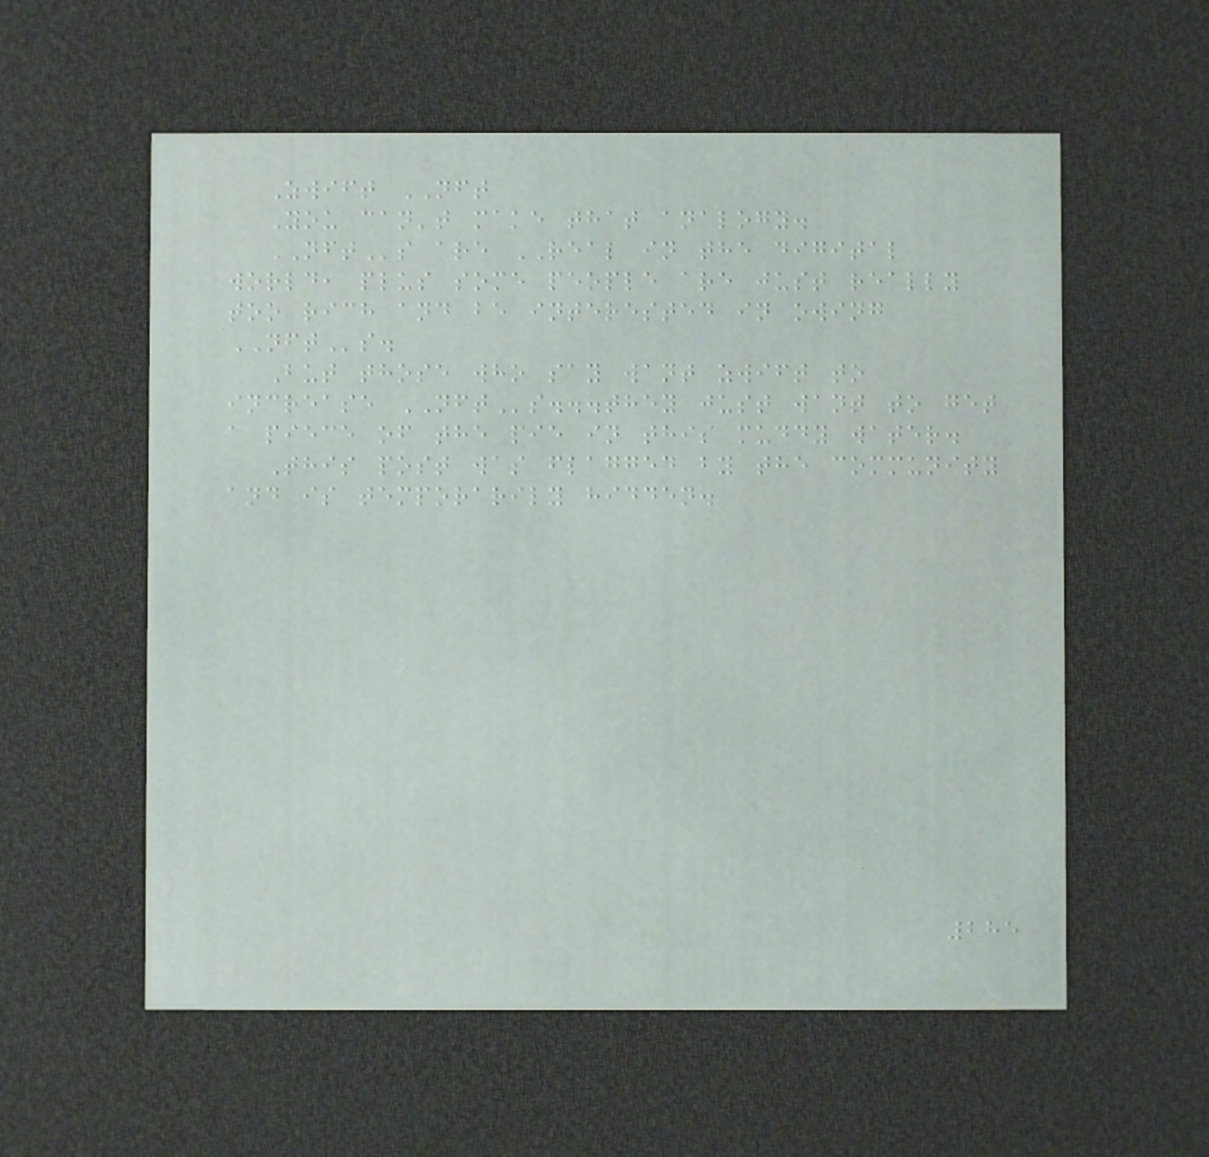Zwift NFT
You can't make that analogy.
NFTs are REAL in the digital
world, plus some people are just really
too rich and be interested in owing
NFTs.
But those who say want zwift to
increase NFTs...they just want to get
a piece of the pie in this muddy water.
This post was flagged by the community
and is temporarily hidden.
285
